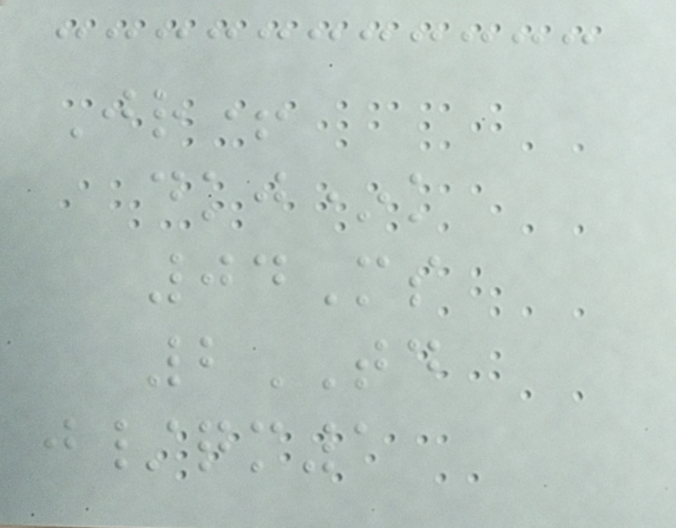Jr+
dkj*k
04Ms
2TD
j/qm1
